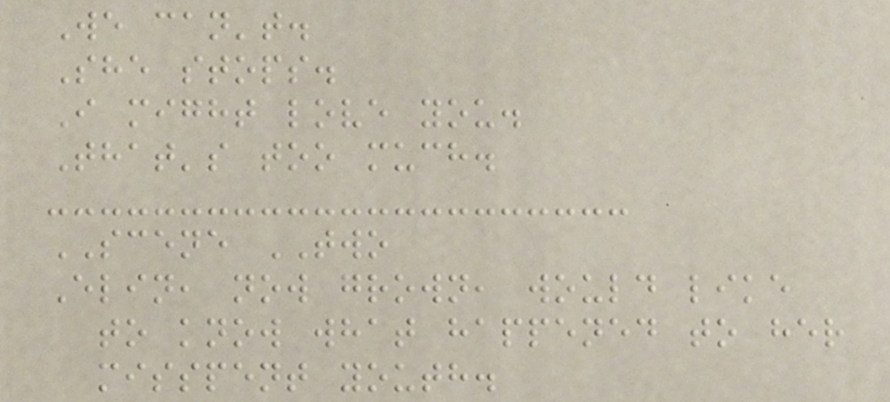We can't.
She stops.
I might love you.
That's too much.
SCENE TWO
Elin, now grown, would like
to know what happened to her
misspent youth.
